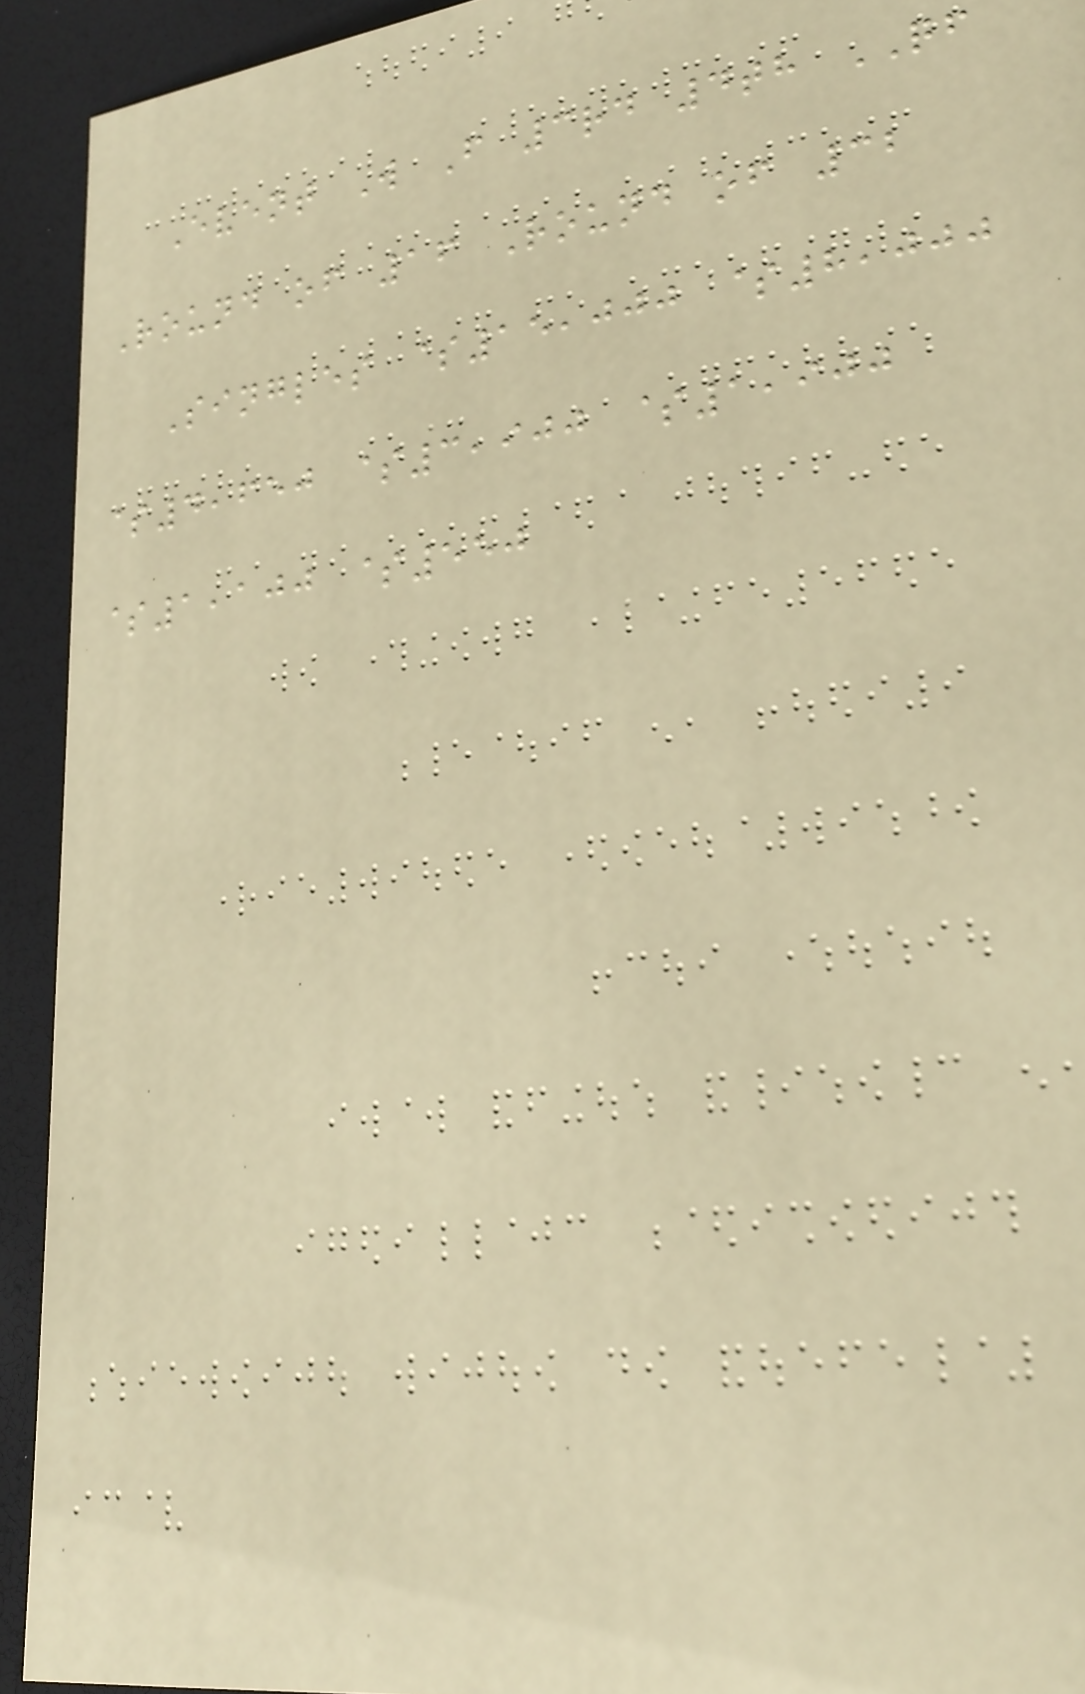Event W F 3rd 4th QF
Round of 16 Round of 32
Singles $15,000 $8,000
$4,650 $3,900 $1,900
$1,100 $550
